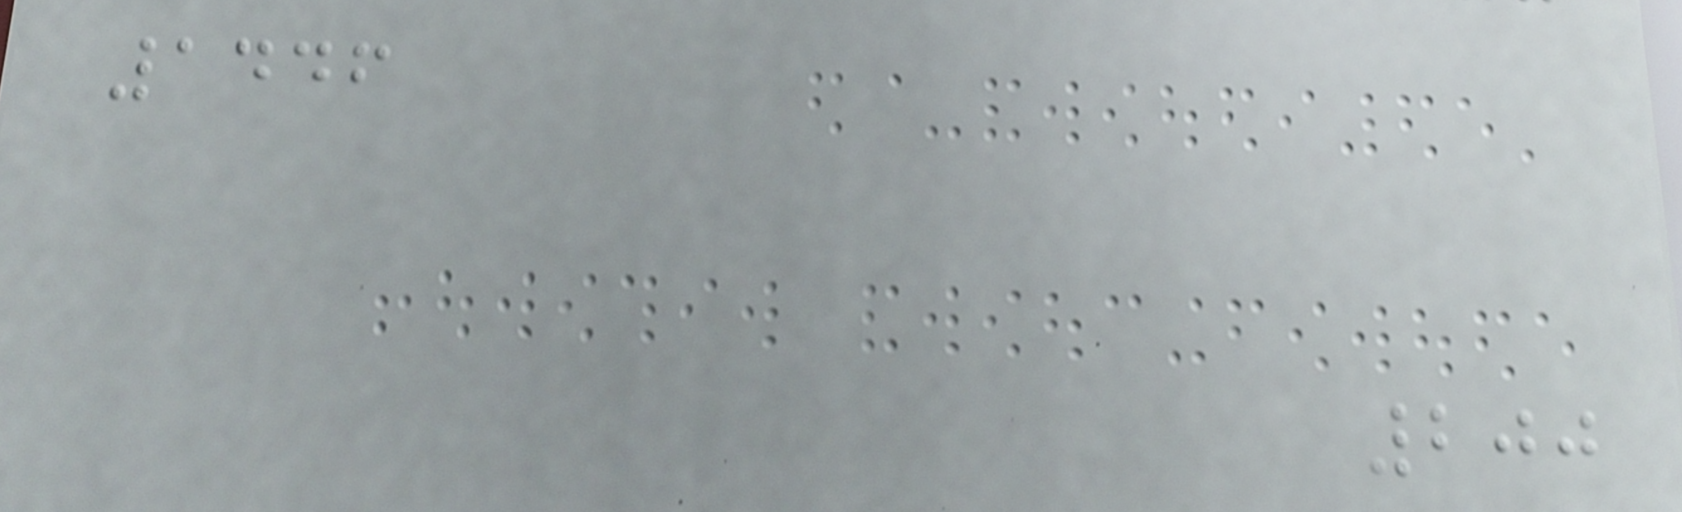1446
200
